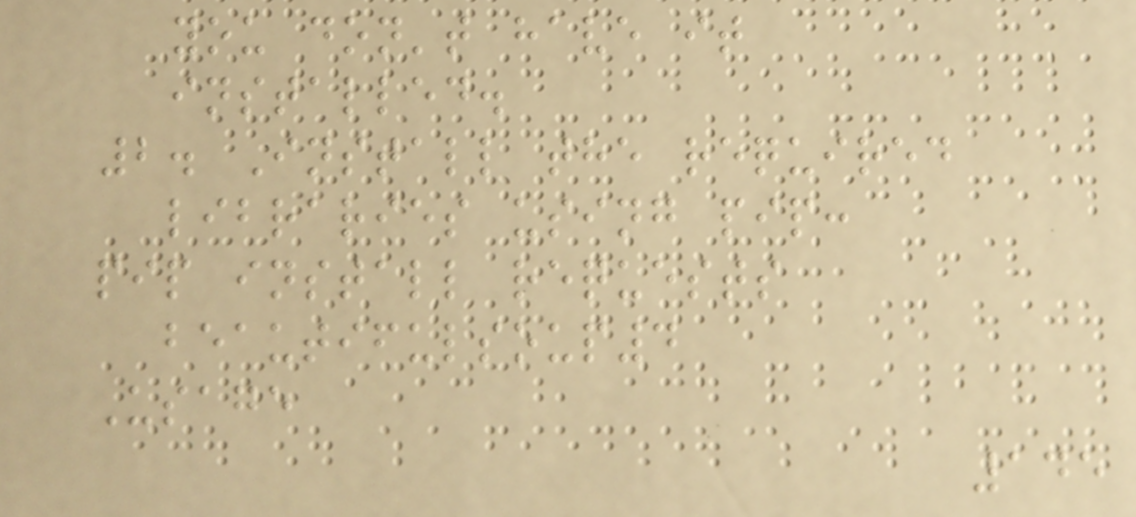you don't have it
installed.
2. Install the required
libraries using pip:
pip install requests
beautifulsoup4
Usage
145
